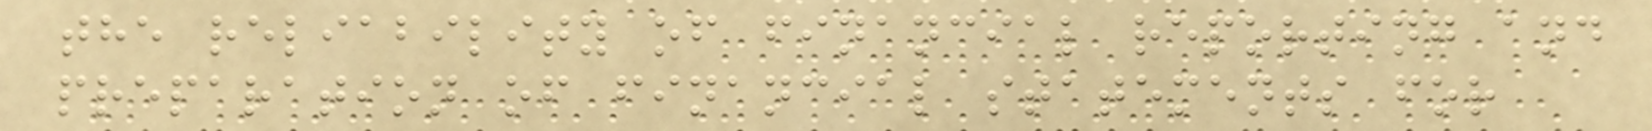the reliability of financial reporting and
preparation of financial statements for
